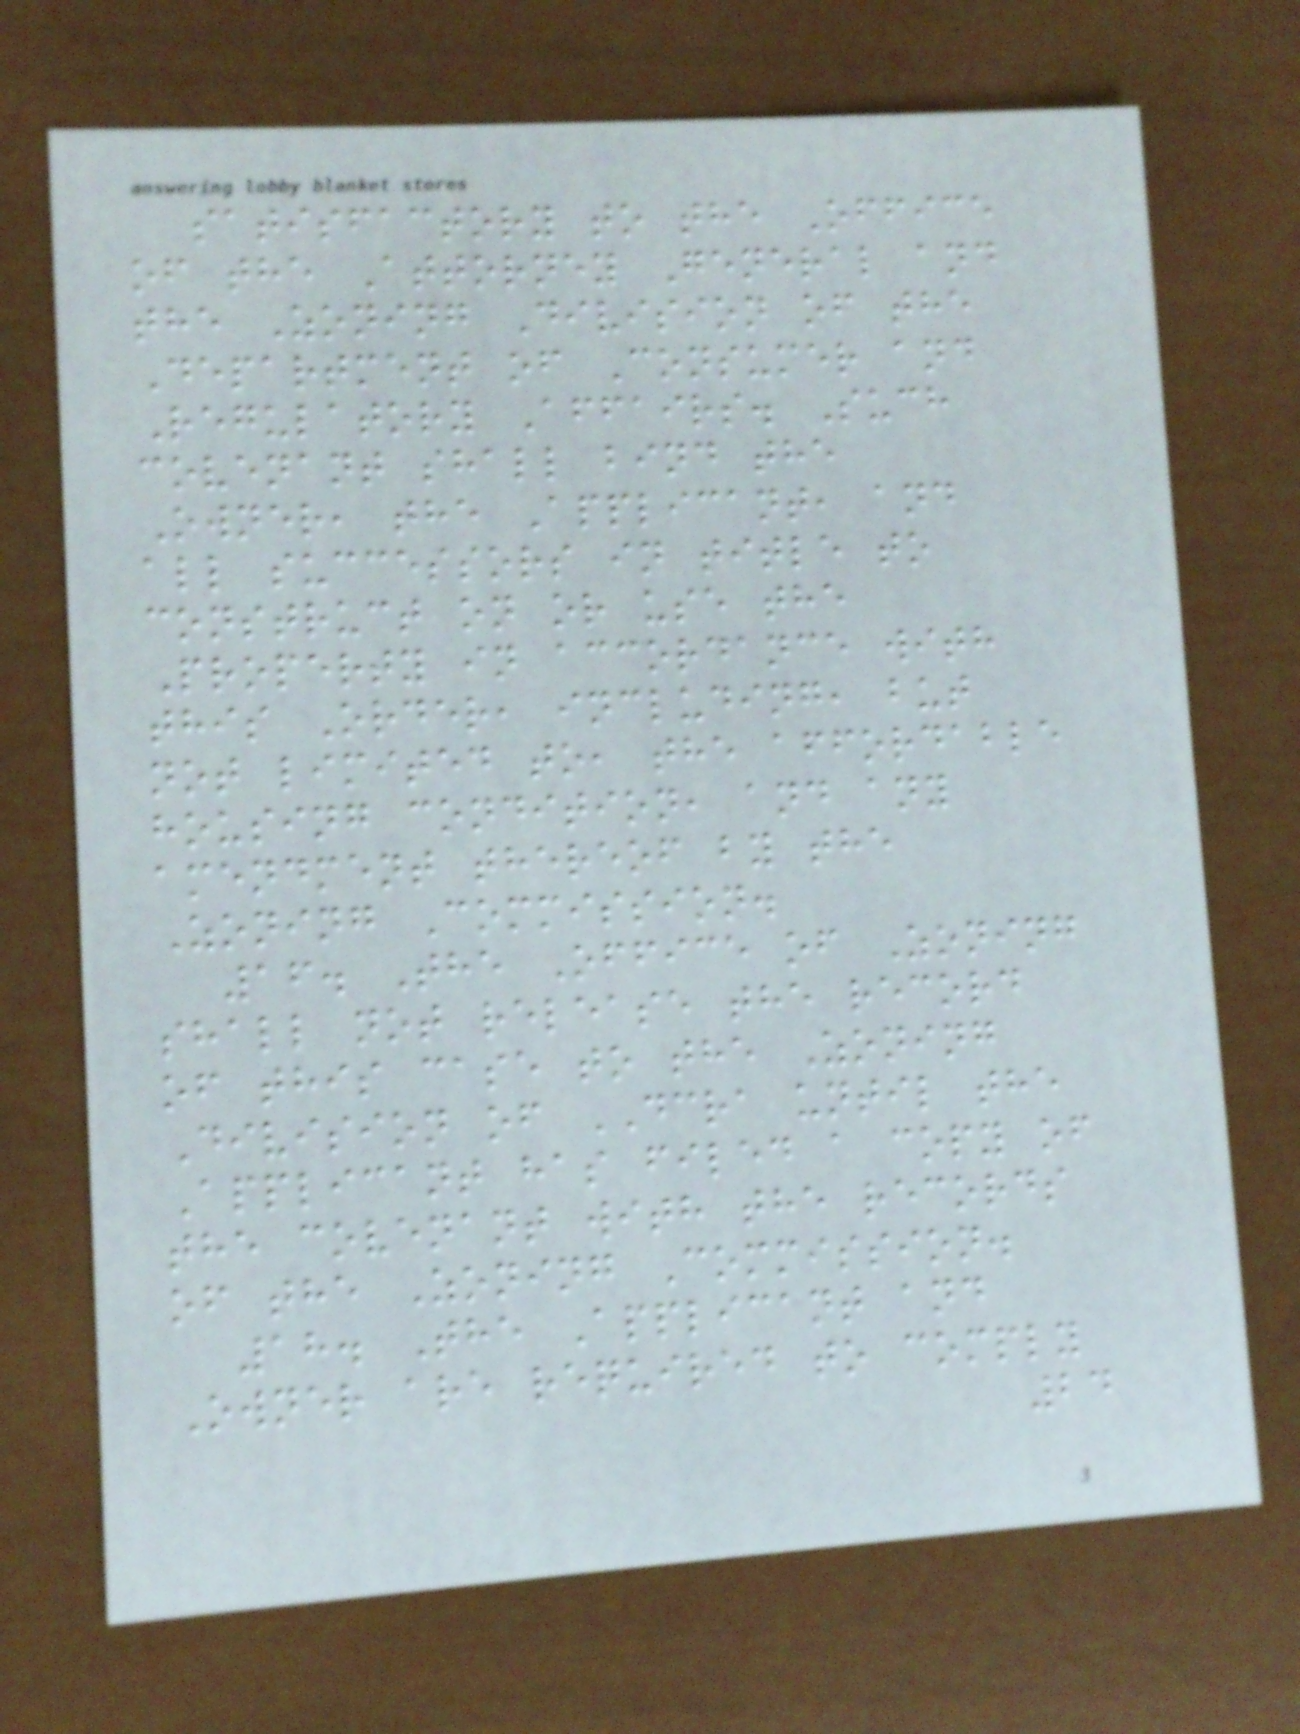satisfactory to the Office
of the Attorney General and
the Zoning Division of the
Department of Consumer and
Regulatory Affairs. Such
covenant shall bind the
Owner, the Applicant, and
all successors in title to
construct on or use the
Property in accordance with
this Order, including, but
not limited to, the affordable
housing condition, and any
amendment thereof by the
Zoning Commission.
16. The Office of Zoning
shall not release the record
of this case to the Zoning
Division of DCRA until the
Applicant has filed a copy of
the covenant with the records
of the Zoning Commission.
18. The Applicant and
Owner are required to comply
24
